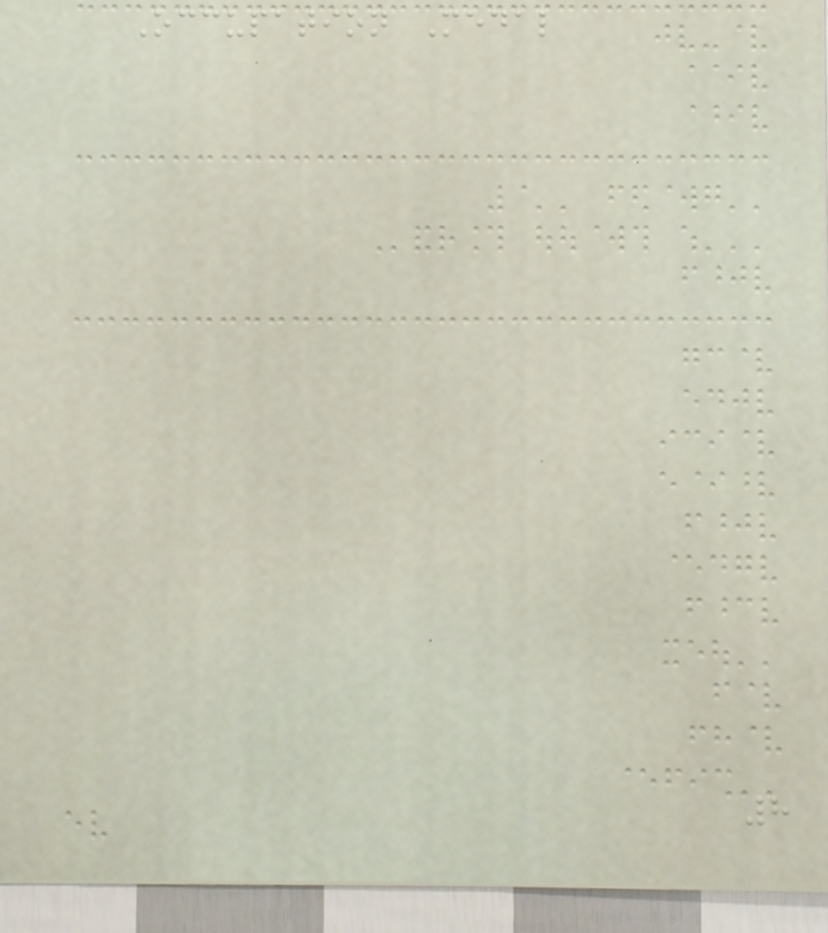Occupation Medal
8
